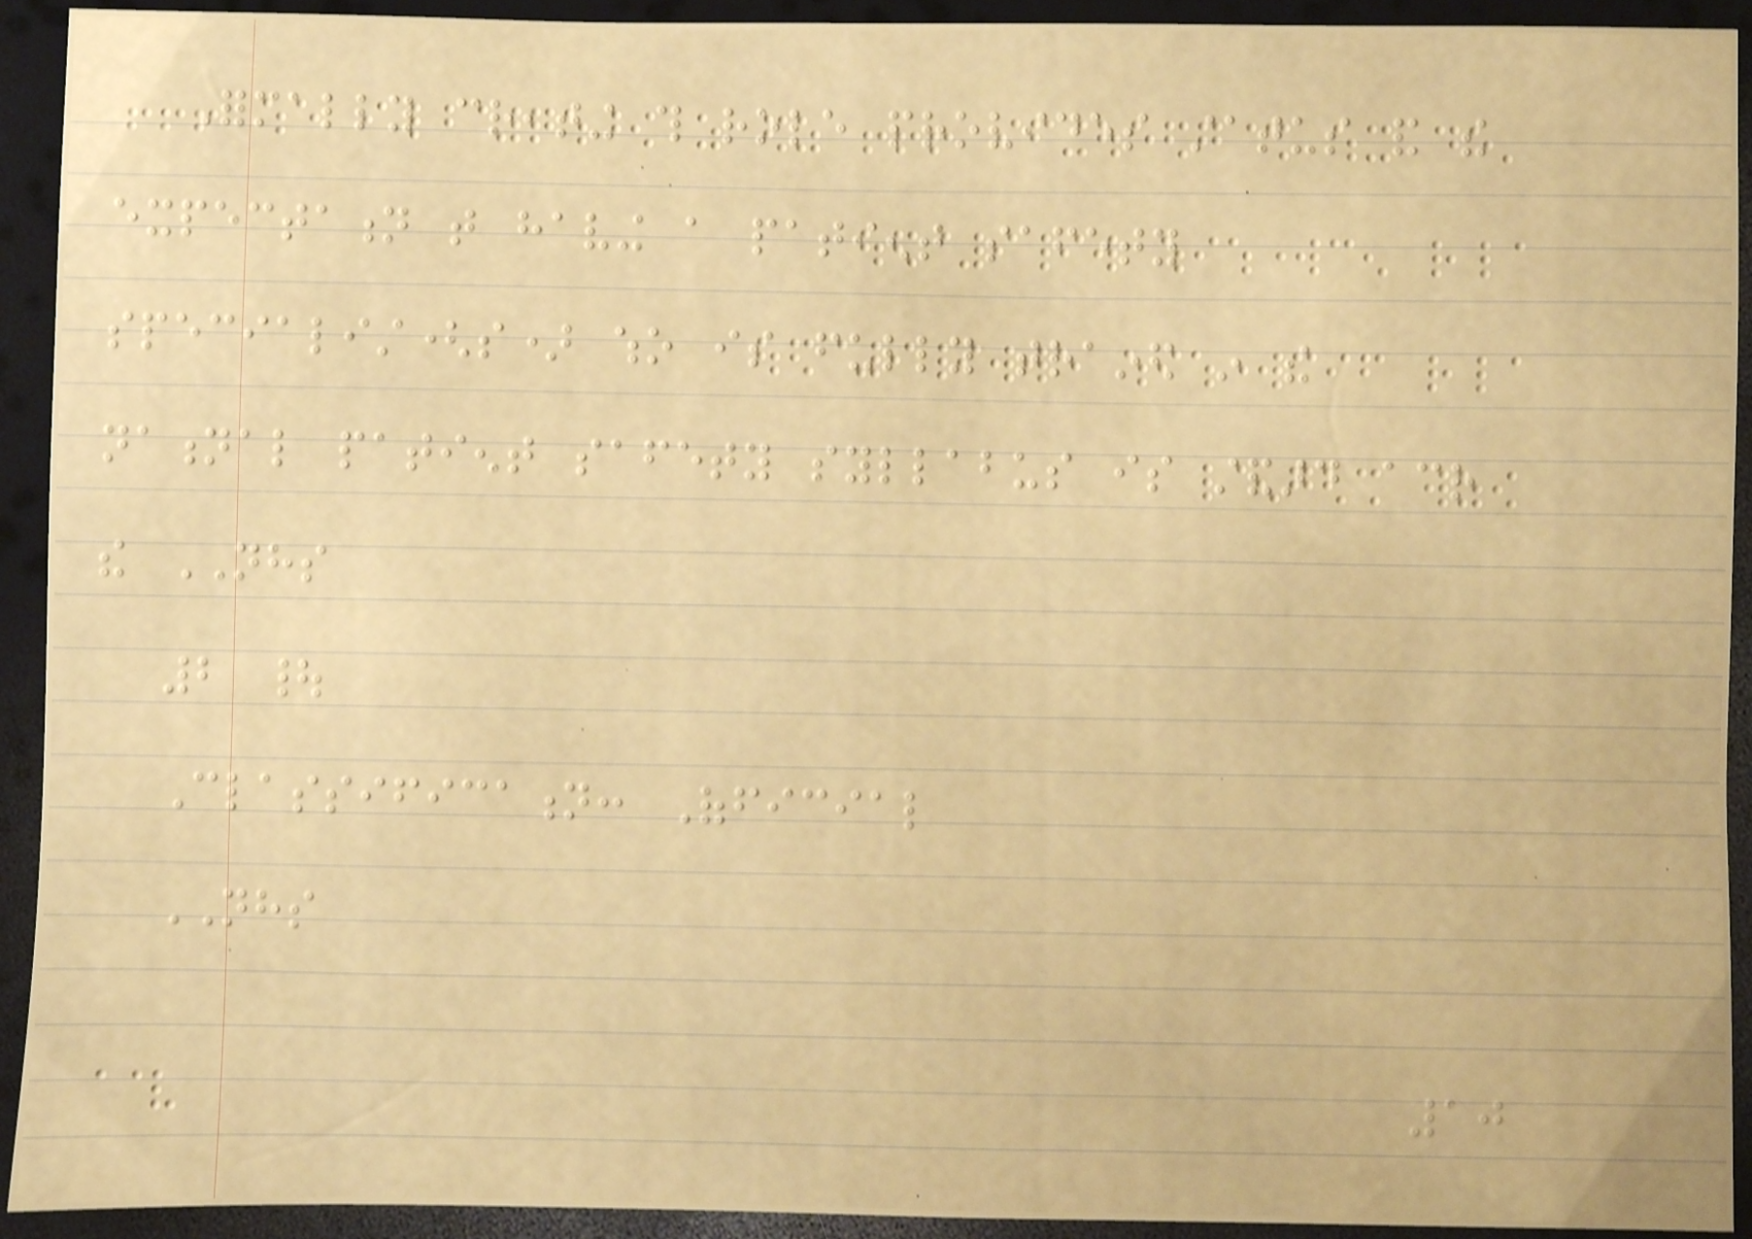Formally creating this role provides status and the
expectation that having a patient safety
specialist(s) who is fully trained in the
national patient safety syllabus is standard across
the NHS
2 |
Classification: Official
NHS
10
